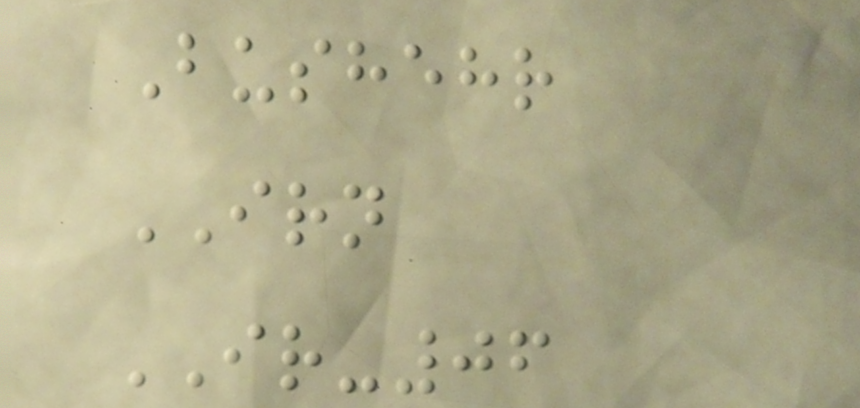Bushehr
IRN
IR-06
